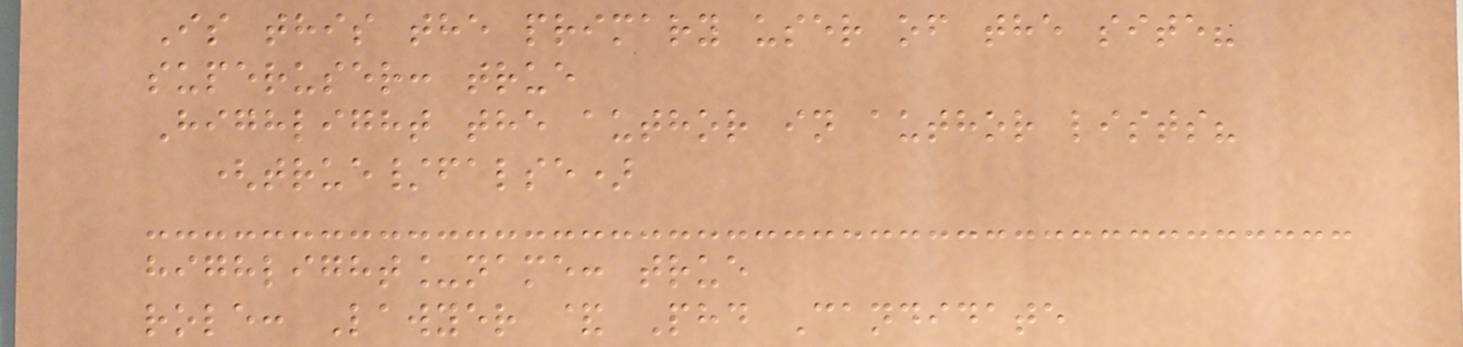Is this the primary user of the site?
superuser: true
Highlight the author in author lists?
(true/false)
highlight_name: true
role: Lawyer & Phd Candidate
